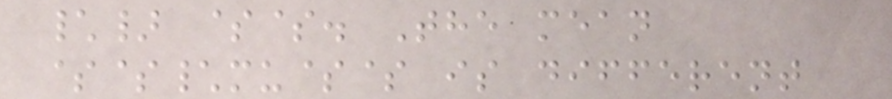\} $$. The mean
$$\mu$$ is different
